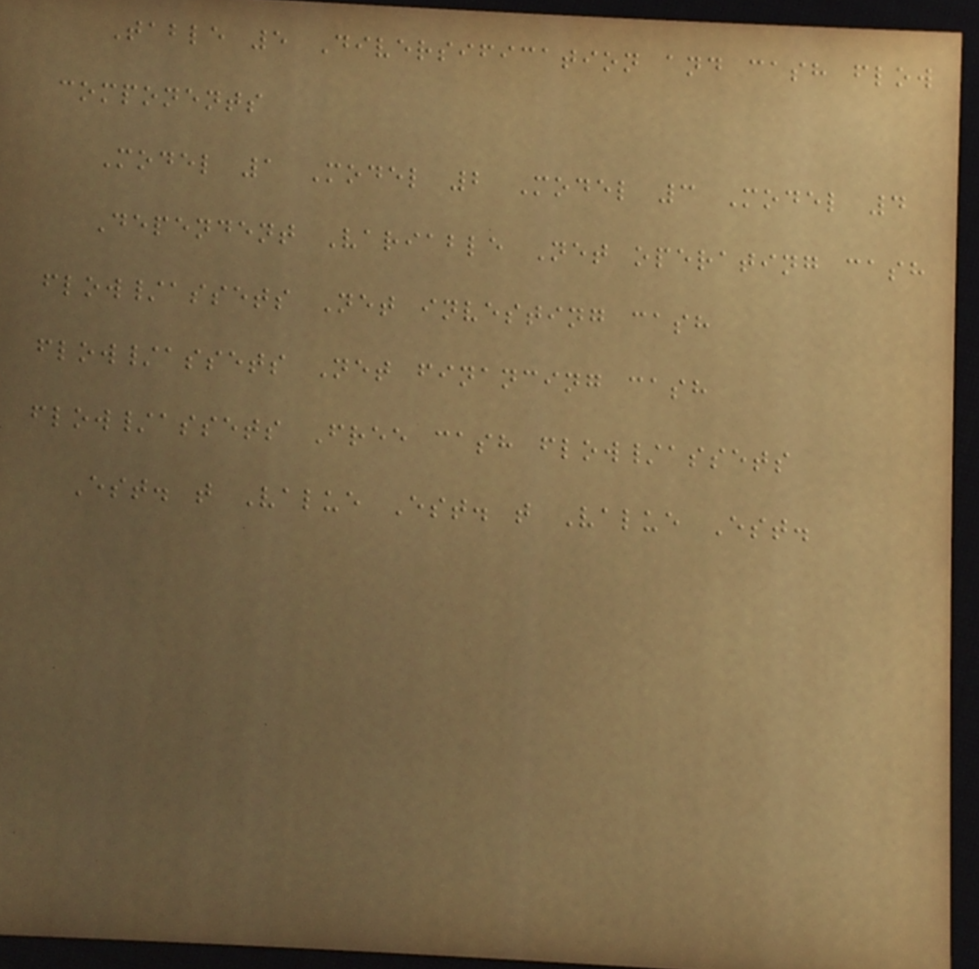Table 5 Diversification and cash flow
components
Model 1 Model 2 Model 3 Model 4
Dependent Variable Net operating cash
flow/assets Net investing cash
flow/assets Net financing cash
flow/assets Free cash flow/assets
Est. t Value Est. t Value Est.
